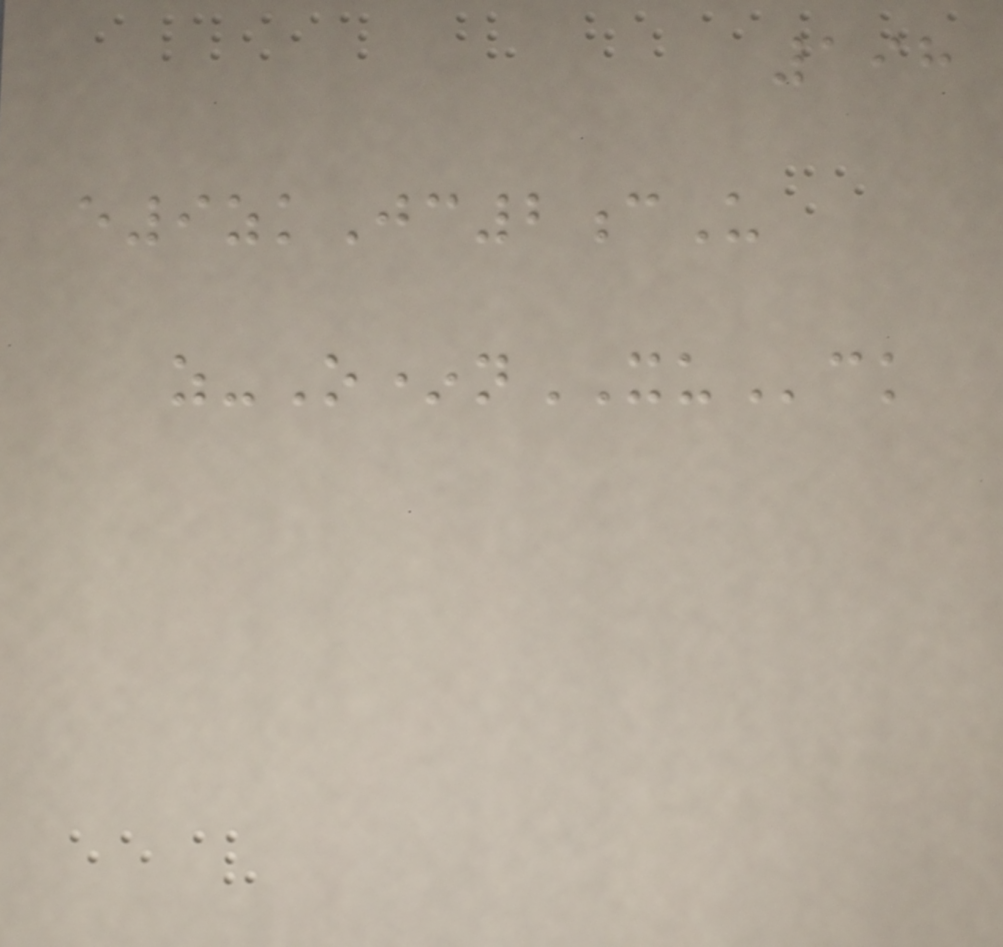198
e9zkJc2cU
z-O*nXUck
